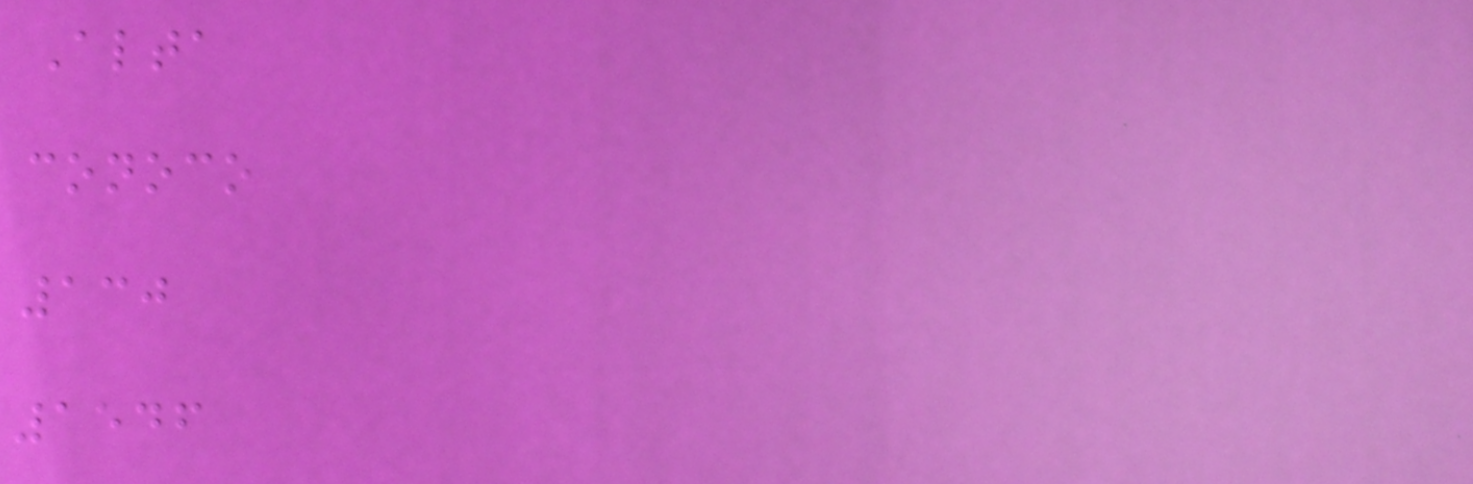Alta
conoco
130
1546
